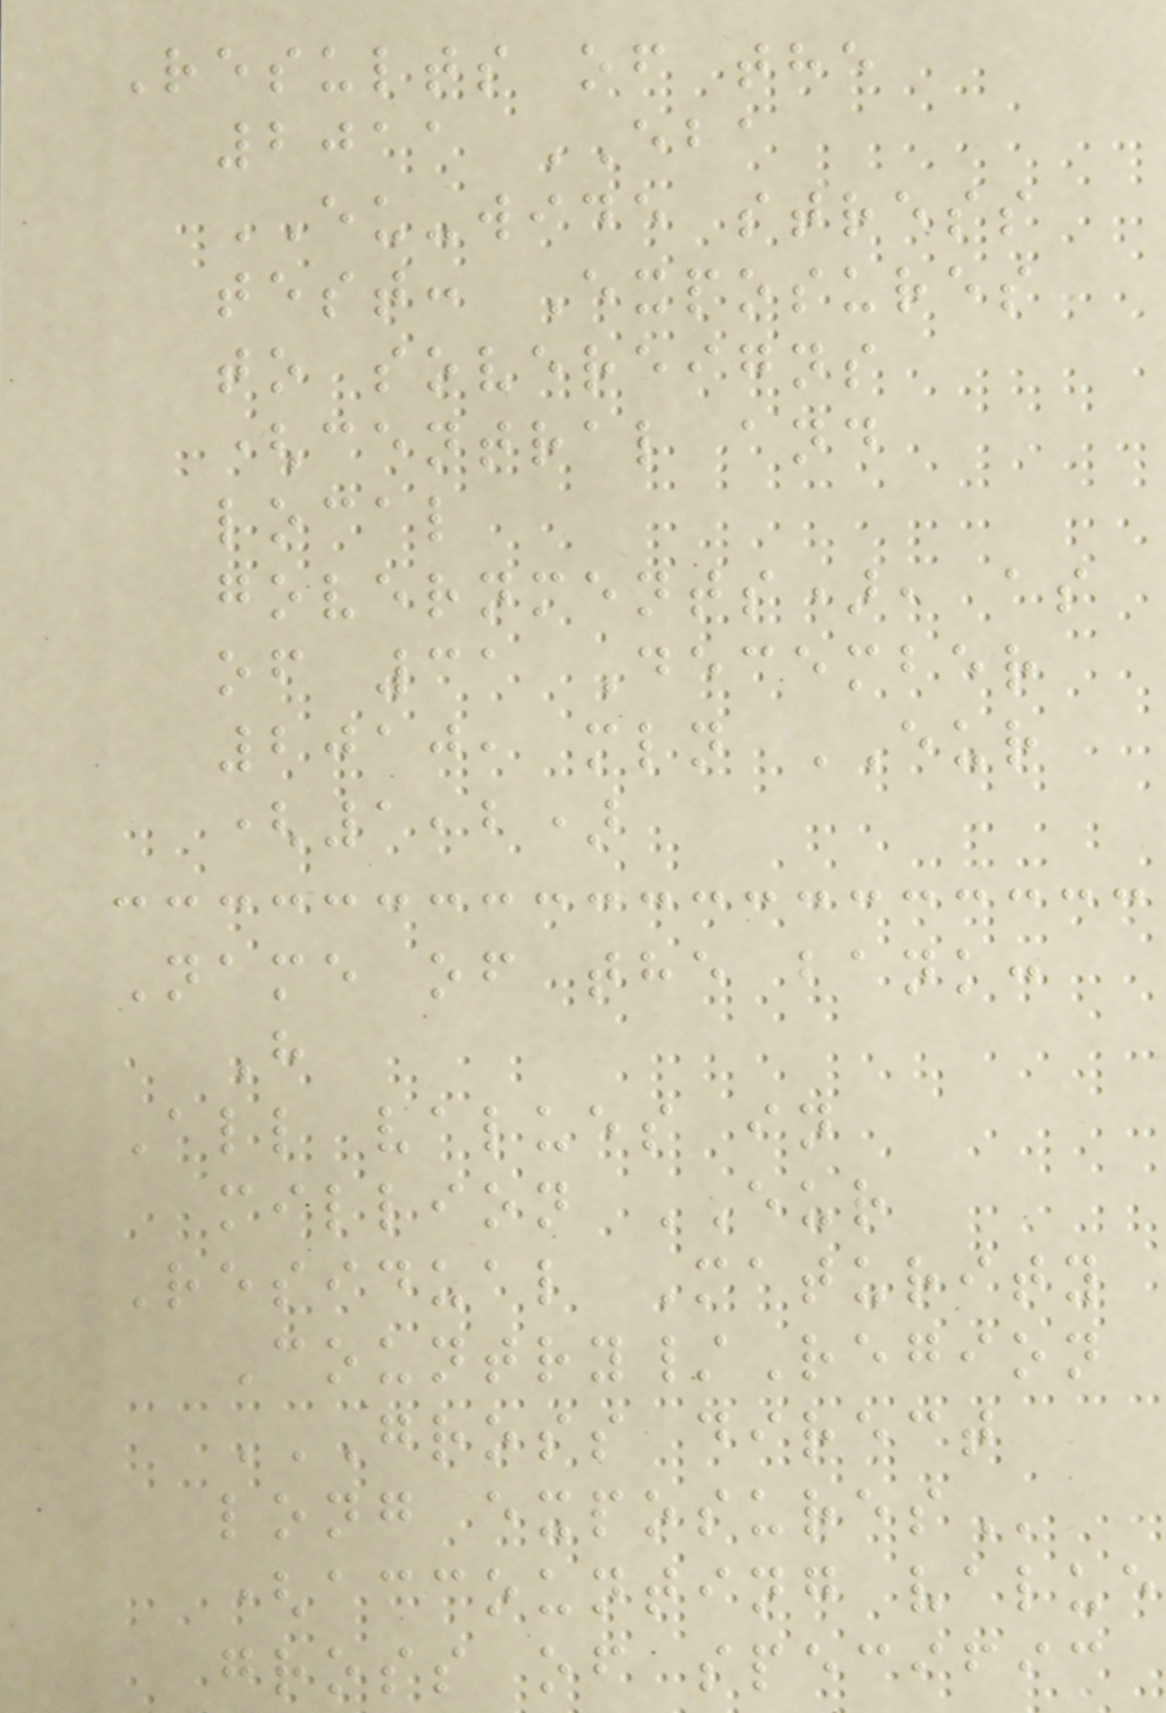Results of the
2011 EBA
EU-wide stress
test: Exposures
to sovereigns
(central and
local
governments), as
of 31 December
2010, mln EUR
(1,2)
Name of the bank:
H
All values in
million EUR
Residual Maturity
Country/Region
GROSS DIRECT
LONG EXPOSURES
(accounting value
gross of specific
